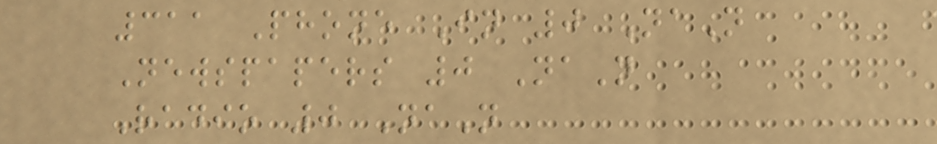311 Phone In 0 NaN
Newspapers 0 NaN
Radio 0 NaN
